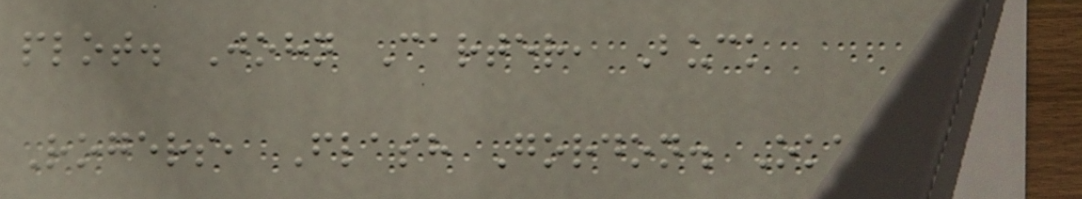plot. John Carter, Buck
Rogers, Flash Gordon. Okay
